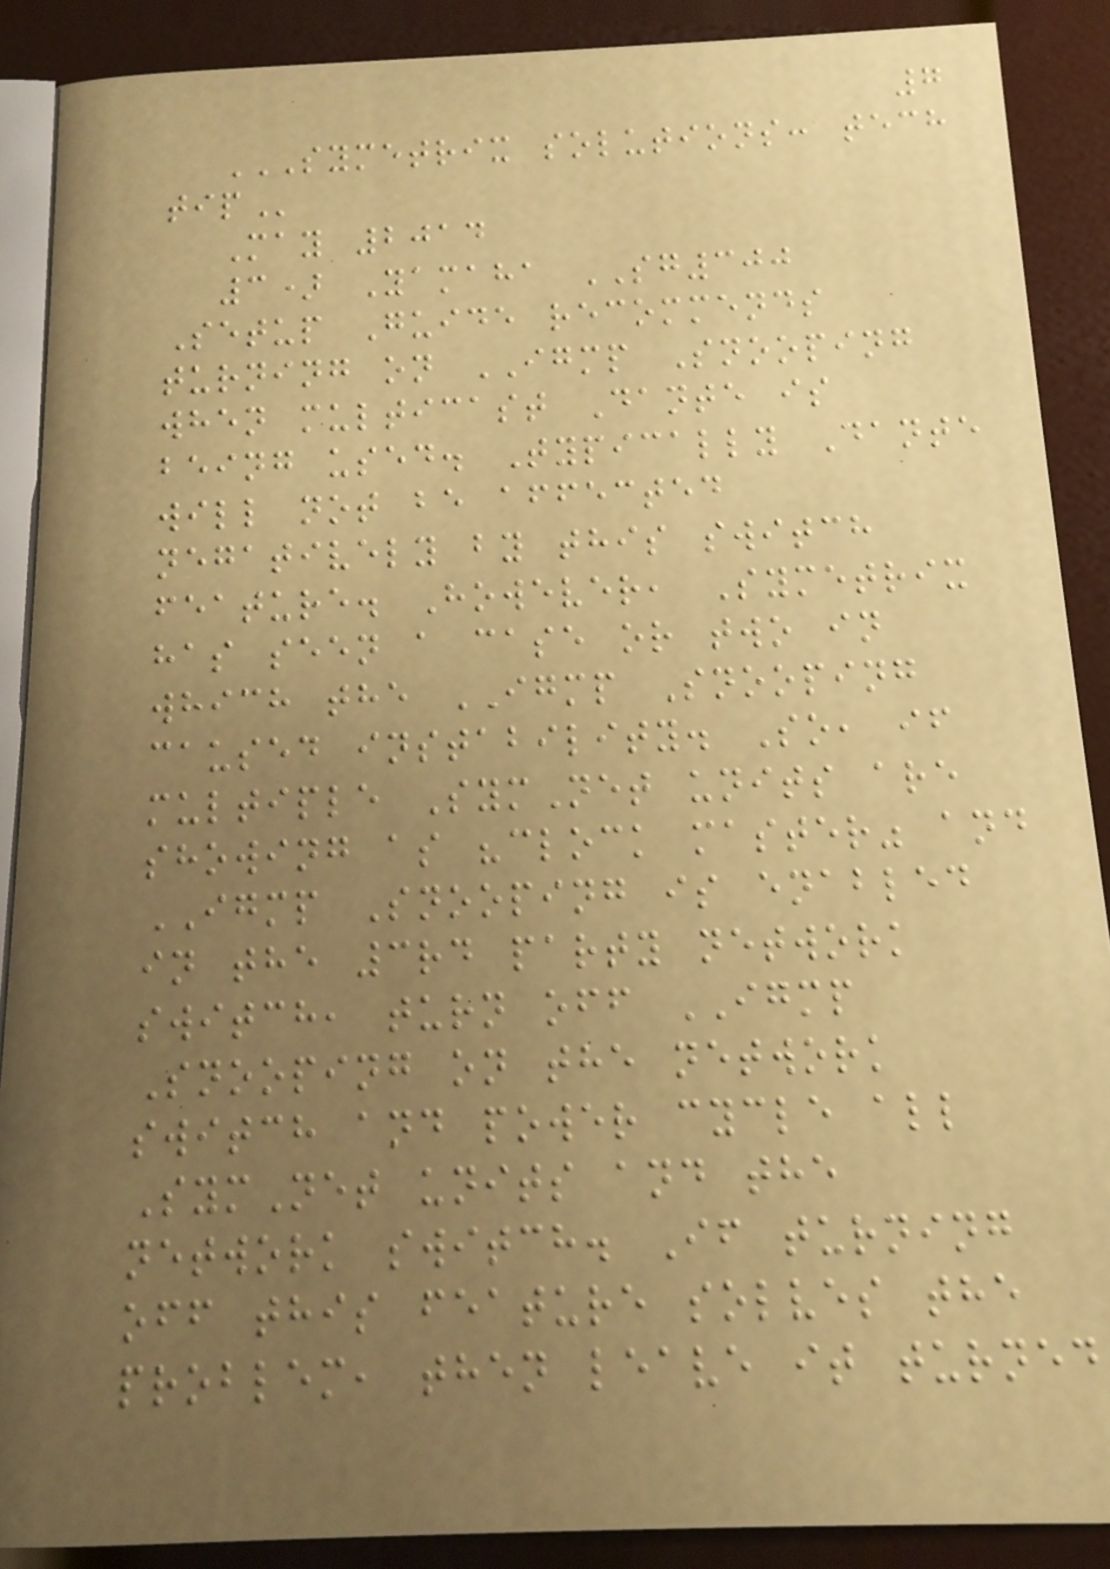7
SYMETRIX SOLUTIONS: TECH
TIP
May 2014
3) Yamaha SG300
Setup Guide recommends
turning on IGMP Snooping
when multicast Dante is
being used. Typically Dante
will not be affected
negatively by this switch
feature. However, Symetrix
has seen a case or two in
which the IGMP Snooping
caused instability. So, if
multiple SymNet units are
showing as "clock master" and
IGMP Snooping is enabled
in the 3rd party network
switch, turn off IGMP
Snooping on the network
switch and power cycle all
SymNet units and the
network switch. If turning
off this feature solves the
problem, then leave it turned
